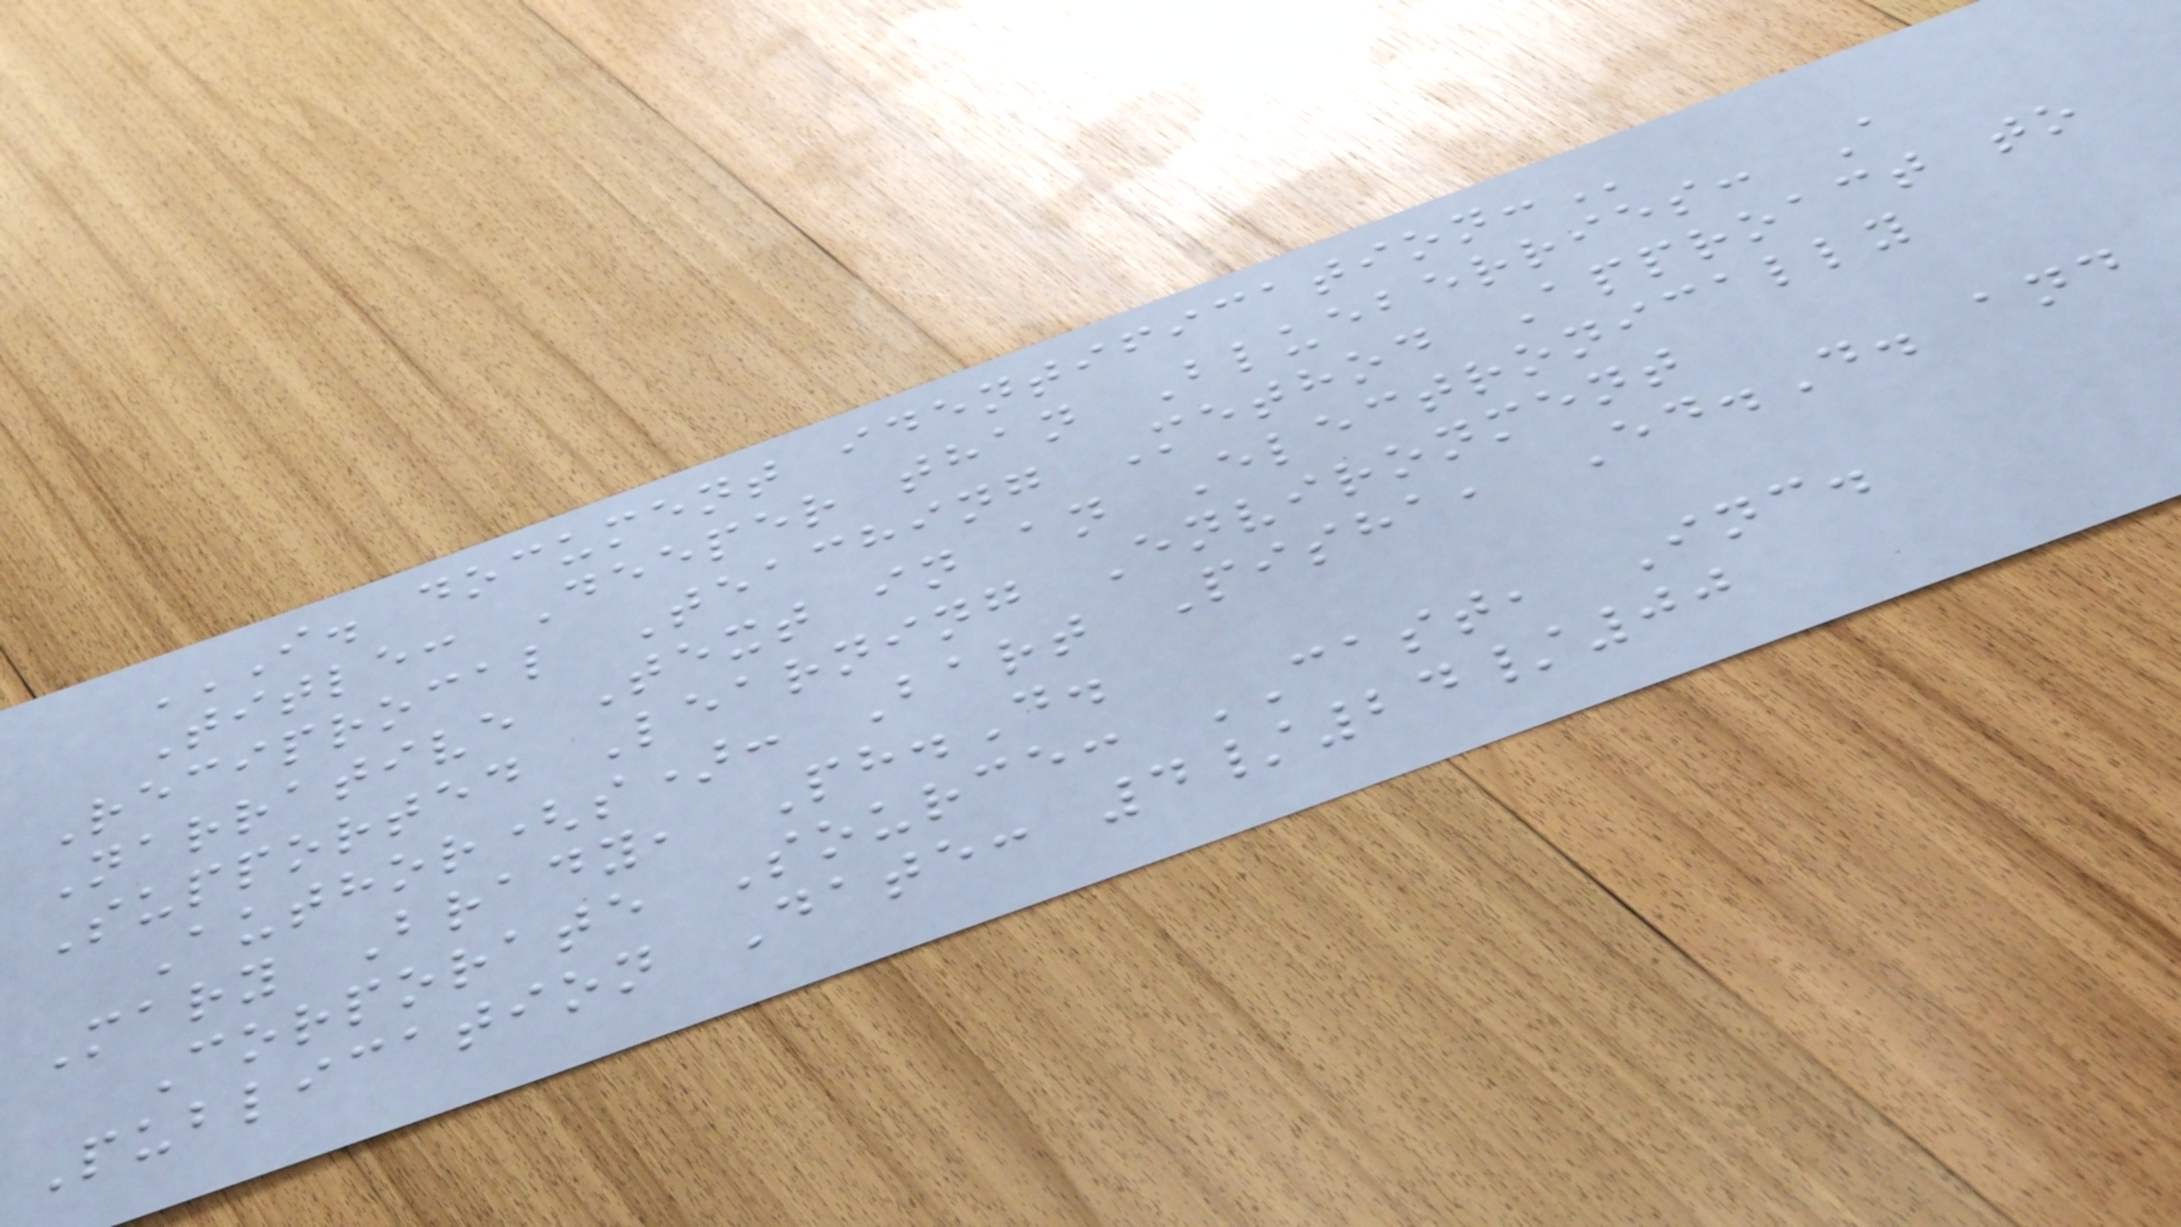I. DOCUMENT IDENTIFICATION:
Title: Deeper than Blueberries: A
Reciprocal Teaching Method Approact to
Narrative Text in an Electronically
Supported Learning Environment
Author(s): Bart Pisha, Ed.D. and
Mary Brady, Ph.D.
Corporate Source: CAST, Inc.
Publication Date: 4/24/00
